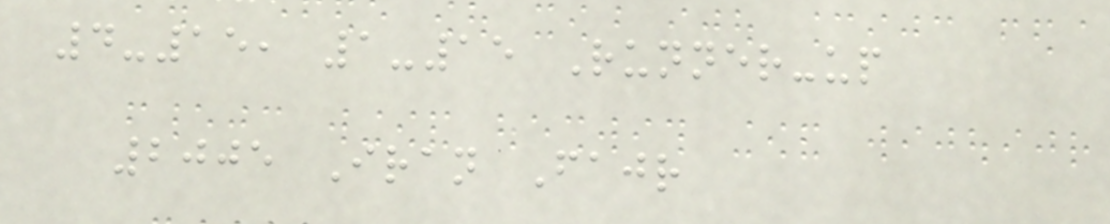4-15, 1-15 Runner-up
2005 Iran Fajr
